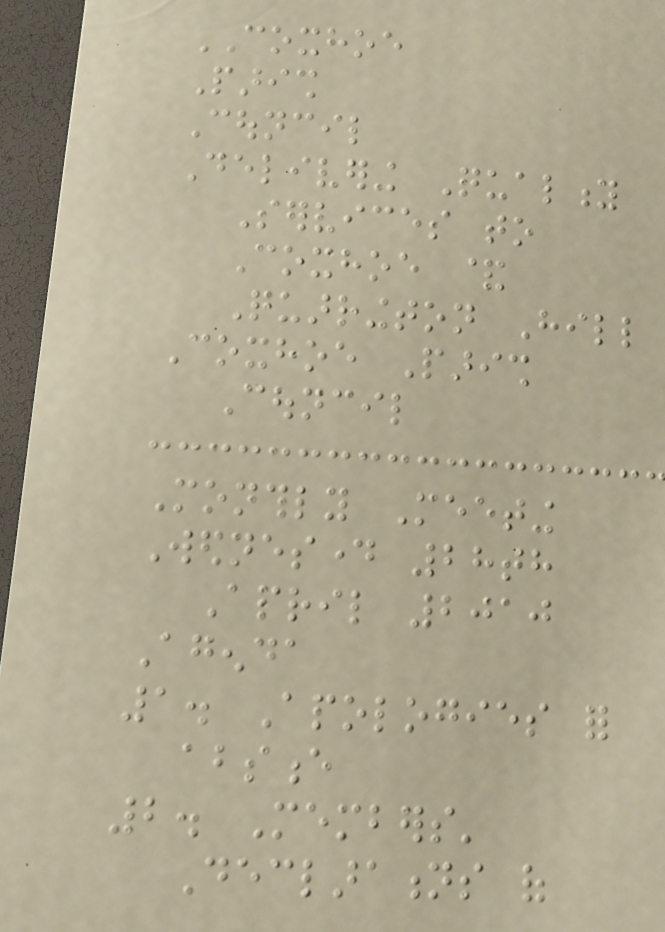COXHOE
Parish
Council
Delivering Quality
Services to
Coxhoe &
Quarrington Hill
Coxhoe Parish
Council
Monthly Meeting
Wednesday 28th
April 2010
Agenda
1. Apologies for
absence
2. Members'
Declarations of
